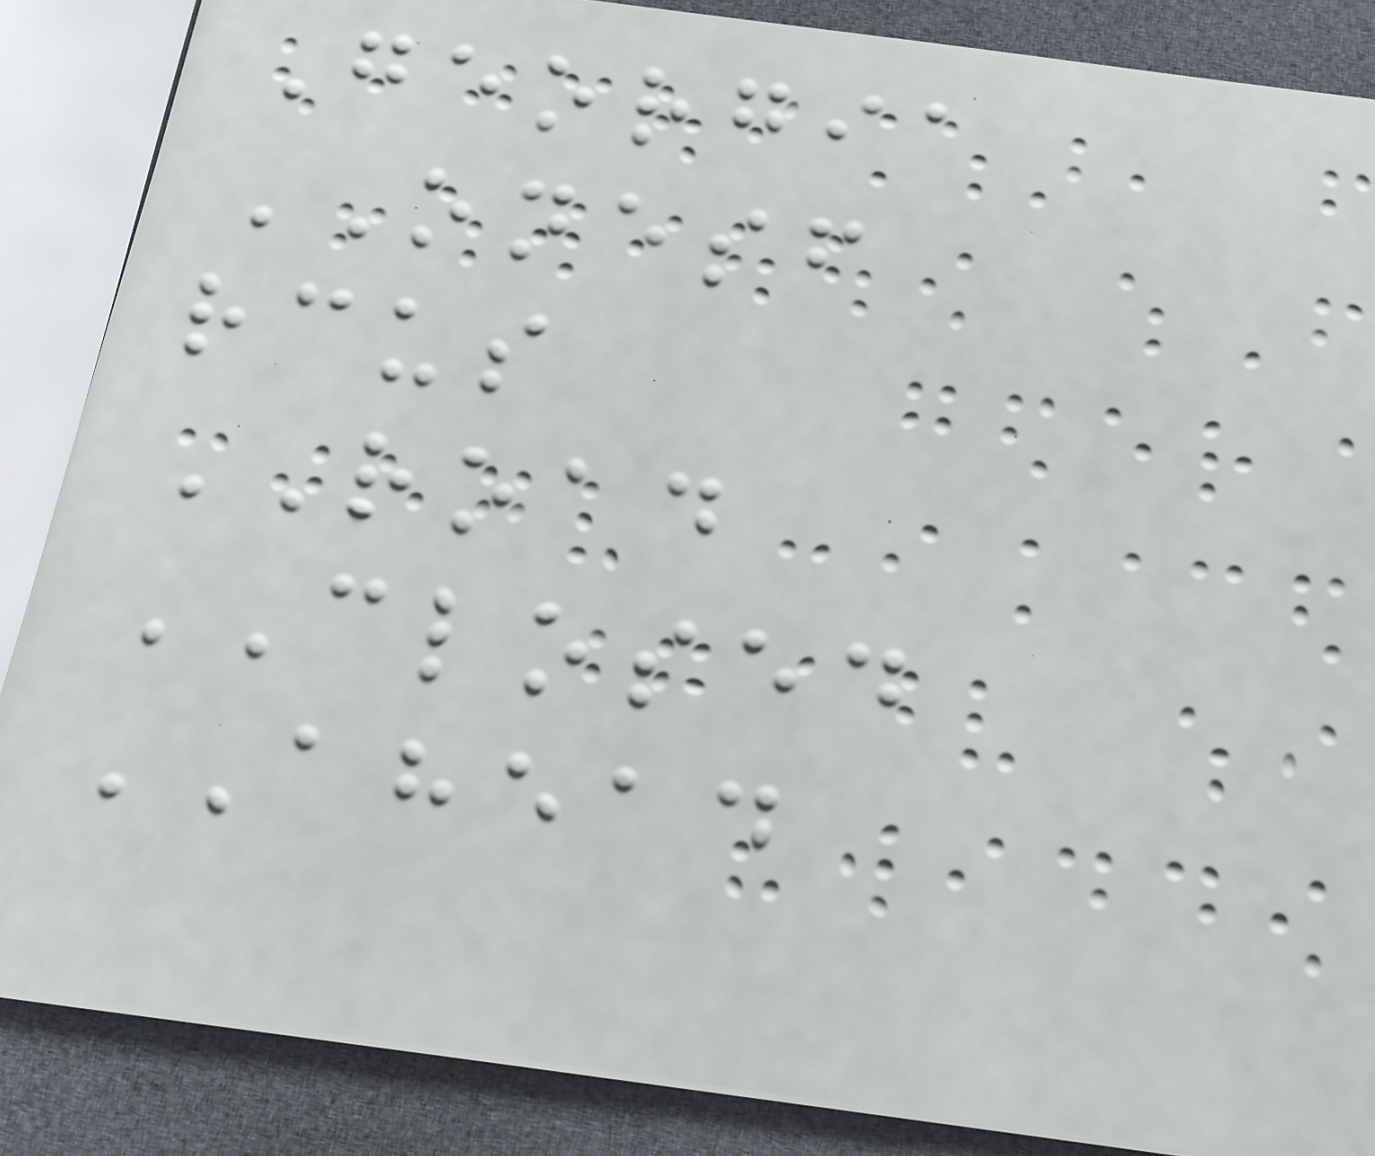Georgia
ONESF
rcus
ROAD
CLOSED
AHEAD
